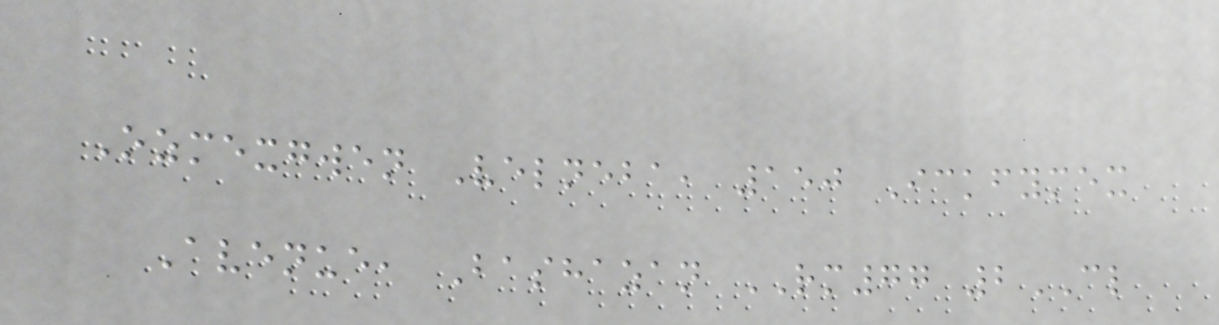Ozmexgwen Velneba, 150 Ickfymex
Avenue, Bashazan RM77 2CL
